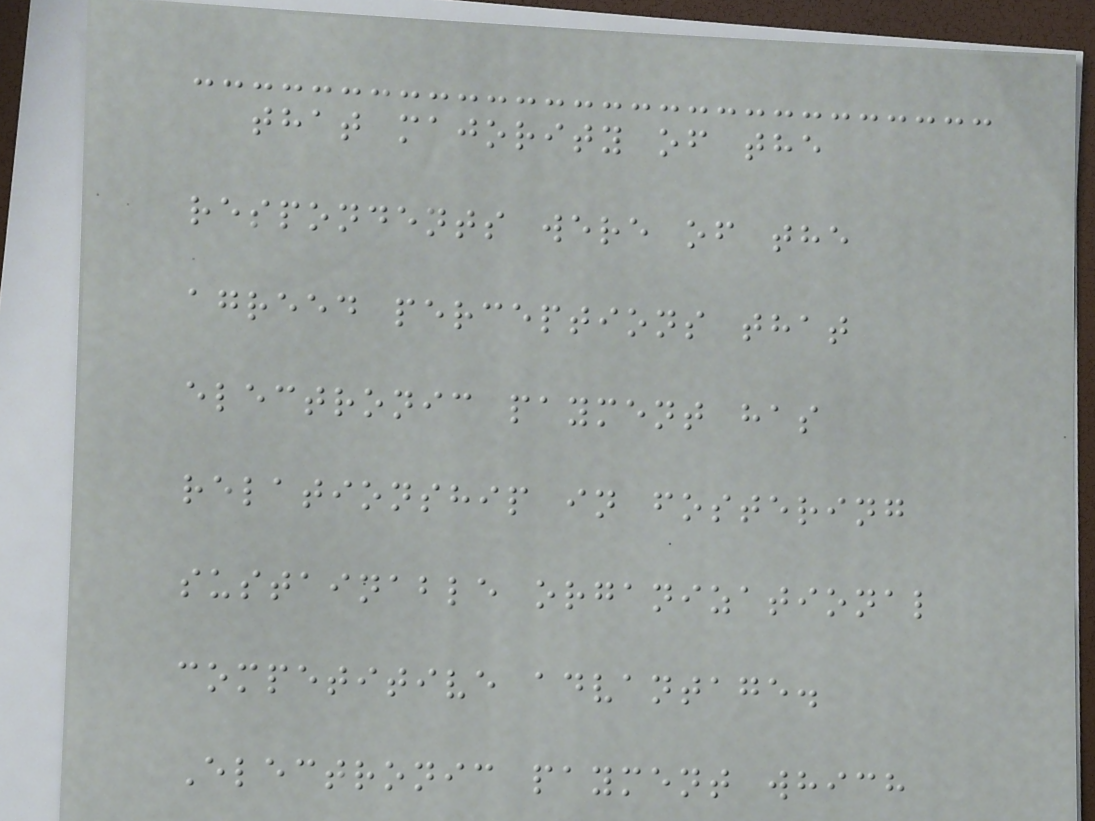that majority of the
respondents were of the
agreed perceptions that
electronic payment has
relationship in fostering
sustainable organizational
competitive advantage.
Electronic payment which
